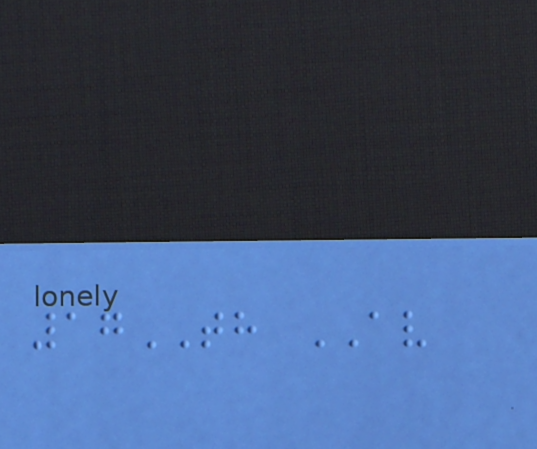17TH AV
